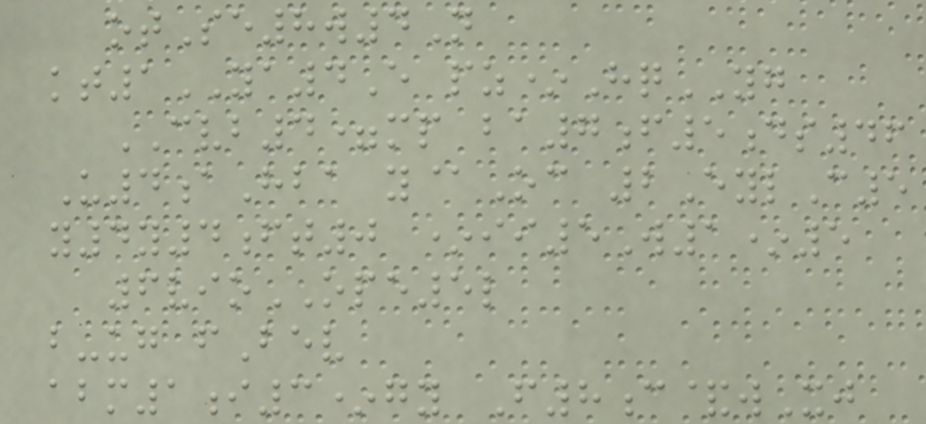otSe8w4N
kt1YA4E pz*HqYG
CVB4=mp ba7f5ds46
U4aHba y@Oc 2EylC5
y4y4ft0 *ii5W1*5
6vioOPE5l
b-ug fBev
abm1i3*gy F8c&wXj
